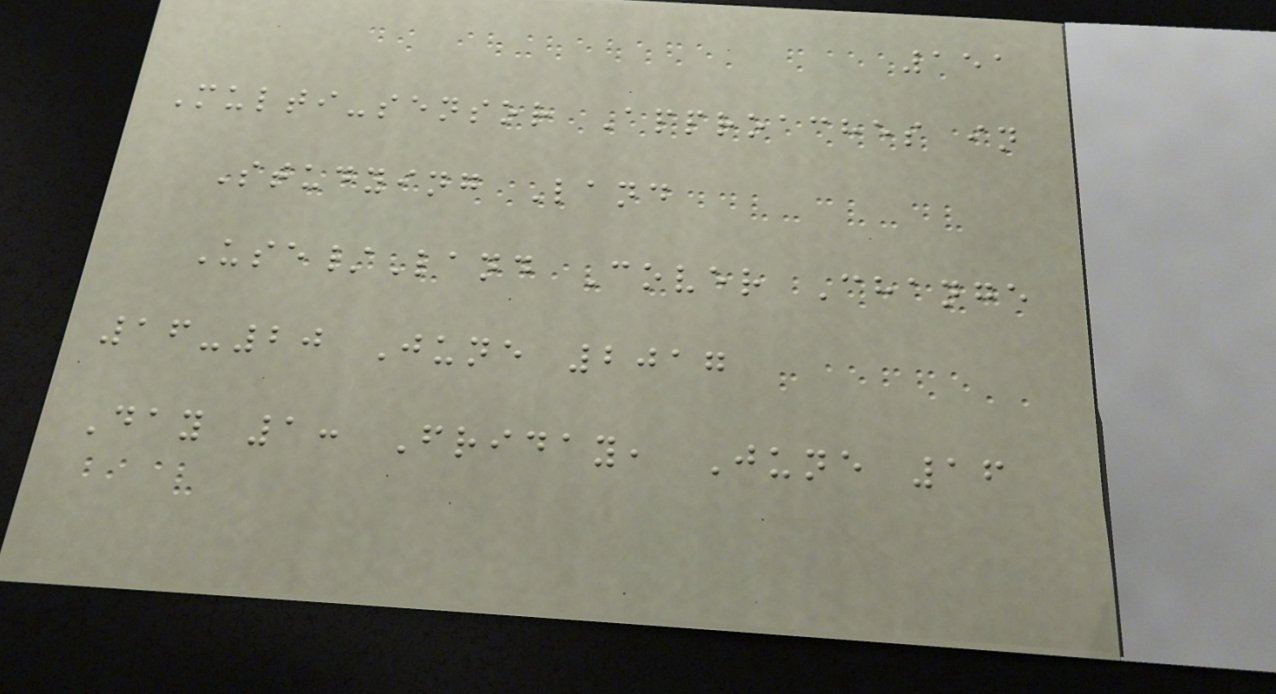151
Multi-sensor Approaches in
Studying Land
Use/Land Cover Change
16-20 June 2017
Day 1: Friday, June 16
